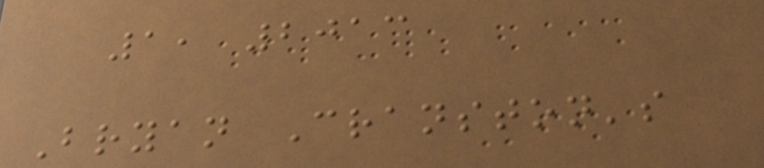1, 2013
Bryan Cranston's
